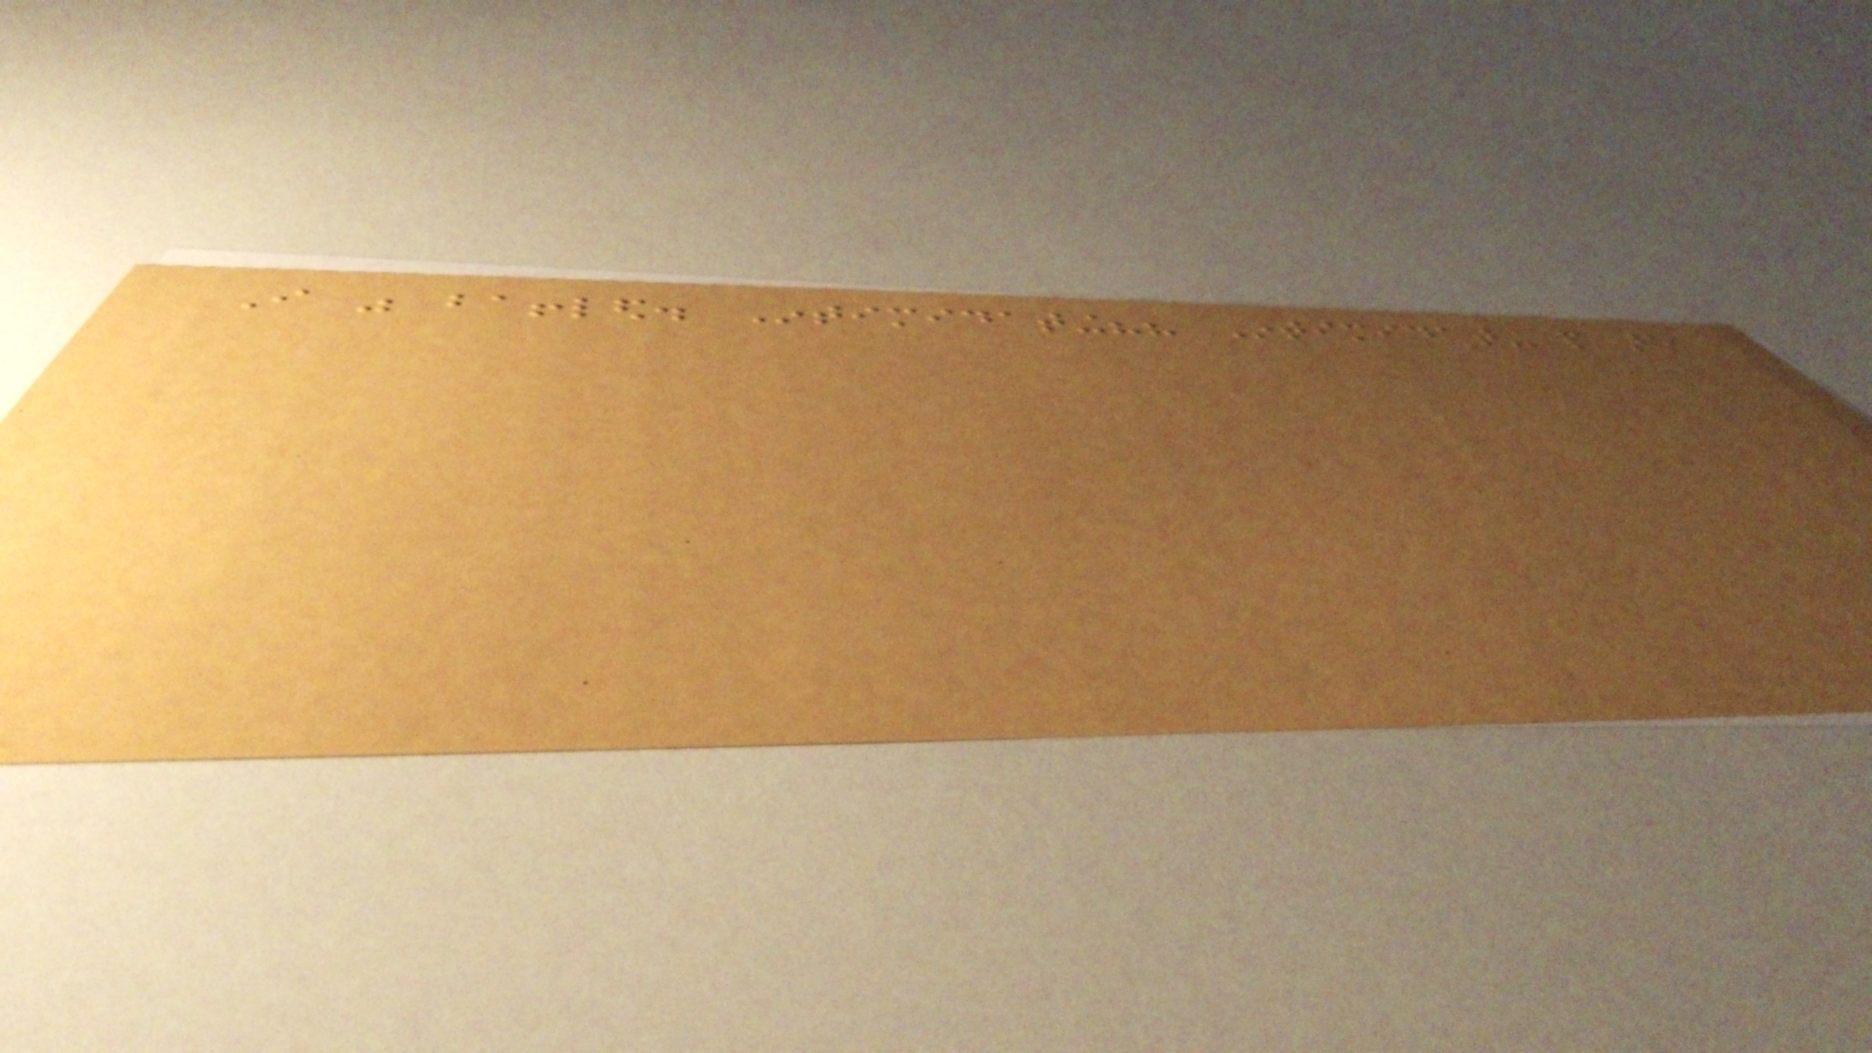I was baffled. Intimidating?? Intimidating people are
